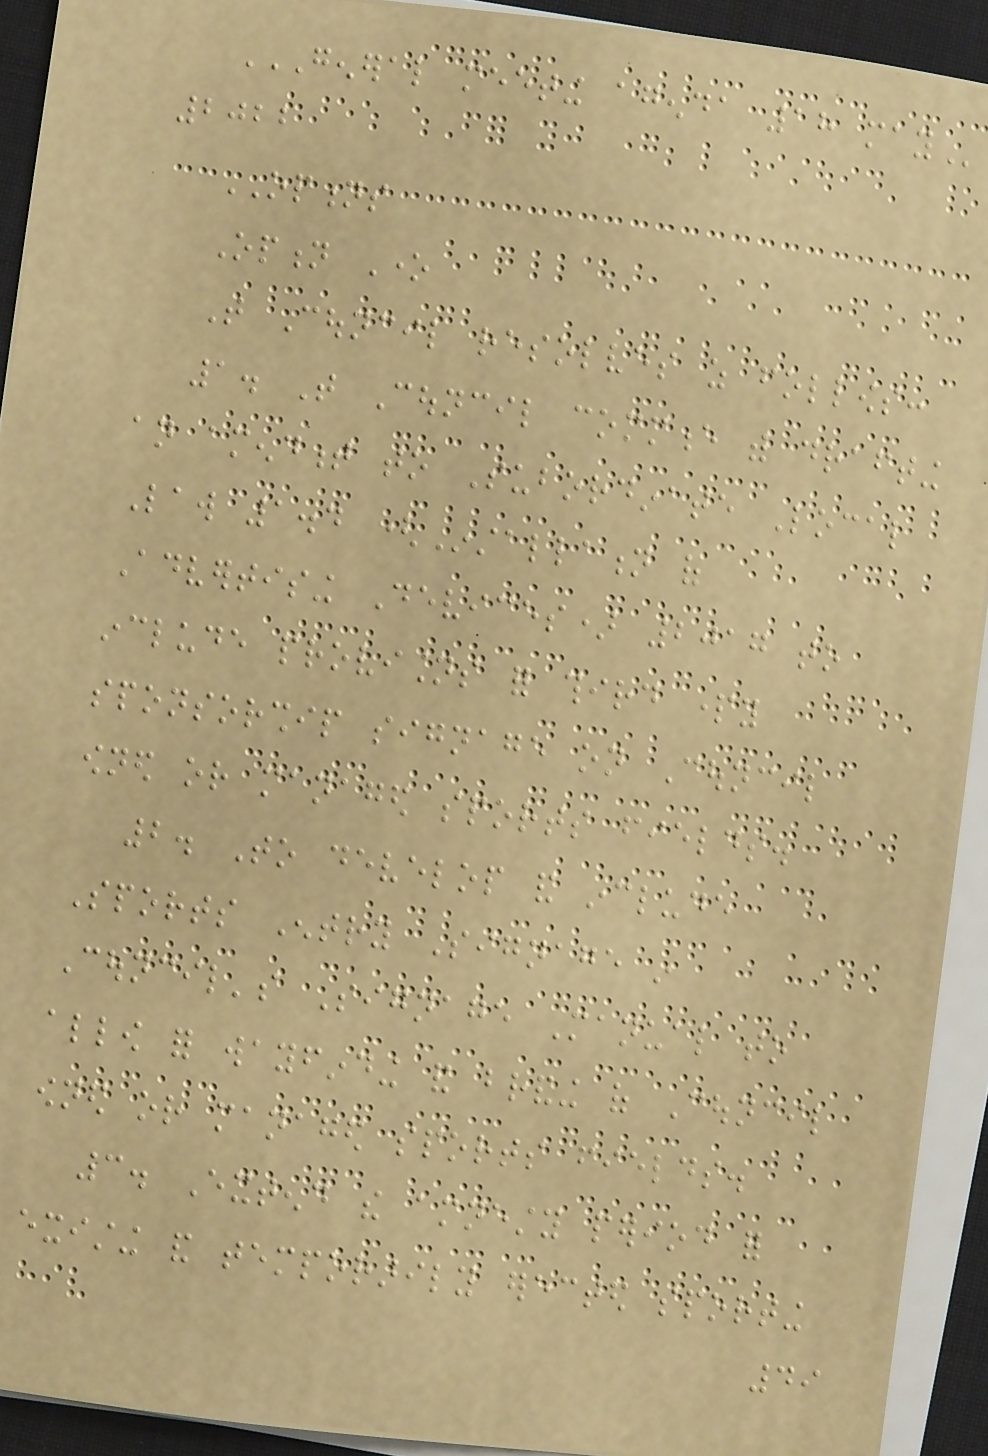GENERAL MEETING AGENDA 18 MAY
2022
OPTIONS
Option One
That Council resolves as follows:
1. That Council commence with drafting
an amendment to Subordinate Local
Law 1.4 (Installation of
Advertising Devices) 2017 to
include provisions for third party
sponsorship signage on Council
owned or managed sports fields.
2. To develop and include
Sports Entry Signage in
Council's Signage Manual to
allow for wayfinding and branding of Council
owned or managed sports fields.
3. Extend the amnesty period for
existing and temporarily erected sporting
49
